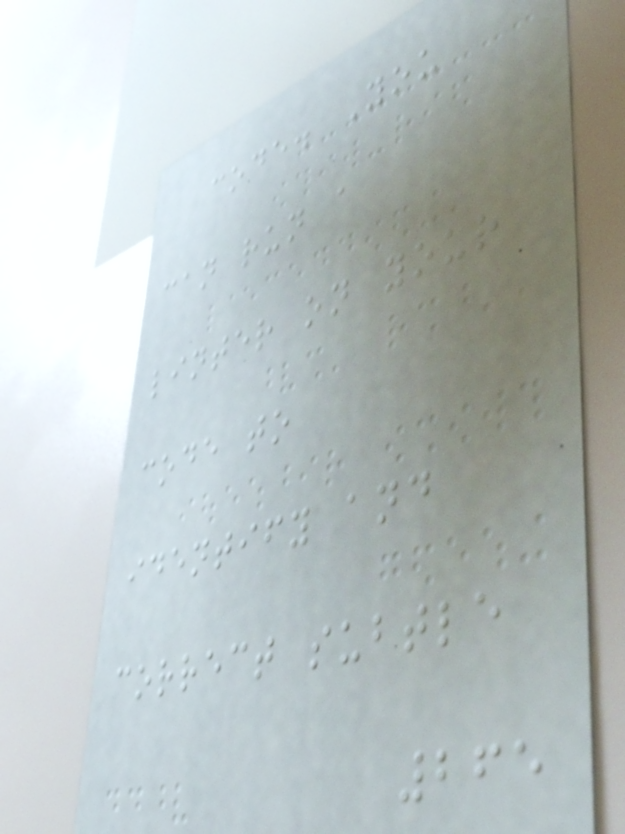code. You
can run a
linter on your
code to
identify and
correct subtle
265
